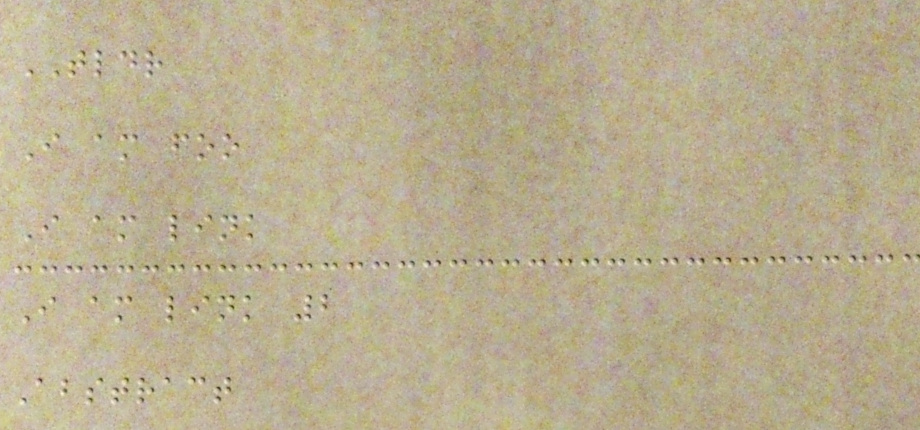TLDR
I am foo
I am link
I am link 2
Abstract
